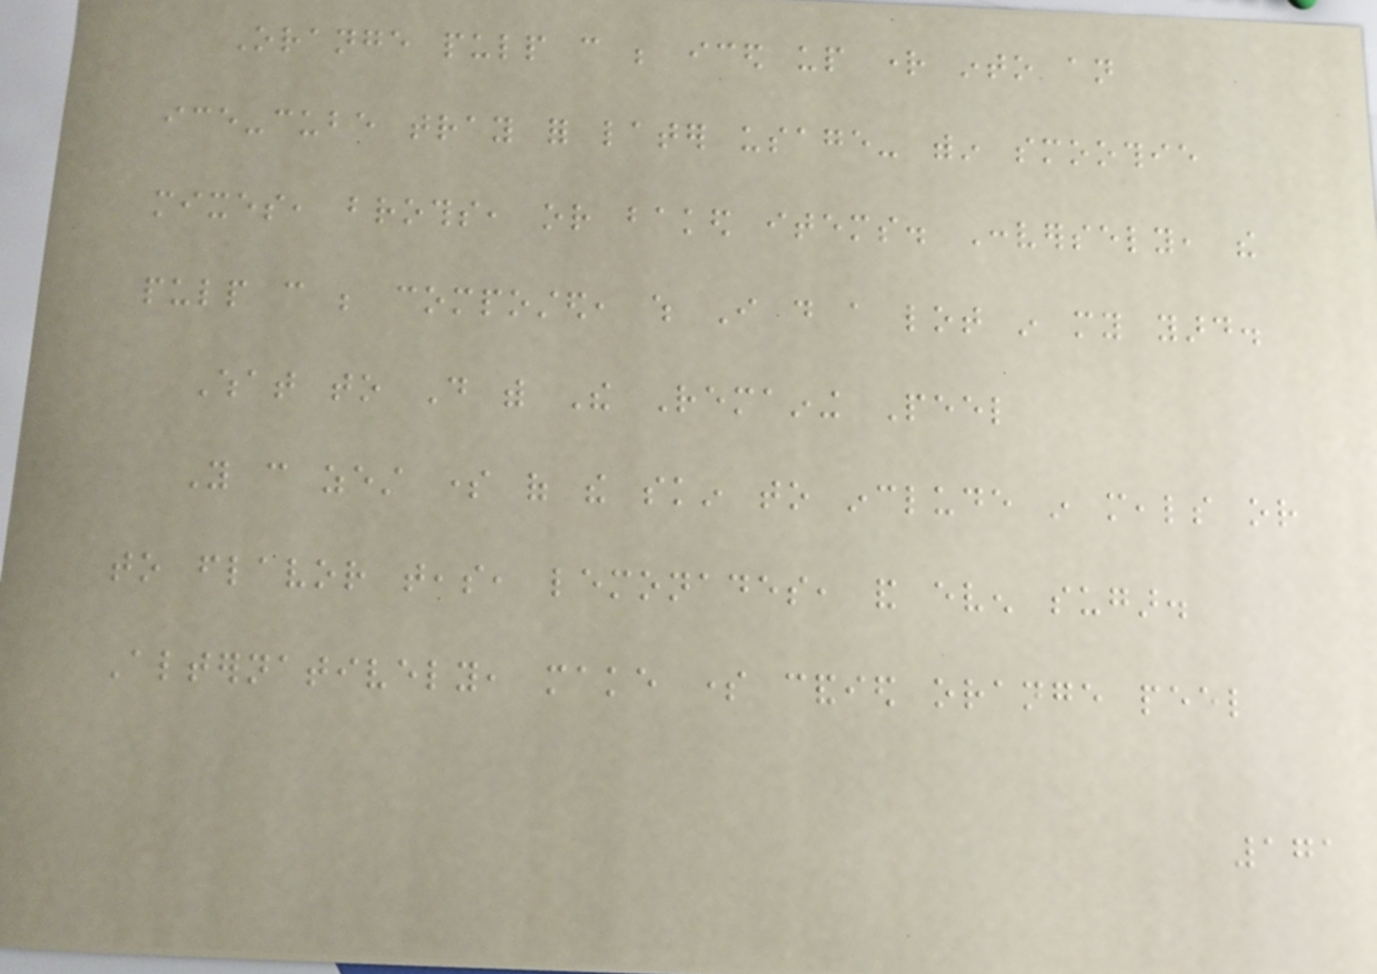Orange pulp can be iced up right into an
ice-cube tray for later usage- within smoothie
mixes, broths, or baked items. Conversely, the
pulp can be composted, which I do a lot in my yard.
What to Do with The Remaining Peel
You can zest some of the skin to include in meals or
to flavor teas, lemonades, and even sugar.
Alternatively, make some candied orange peel
171
